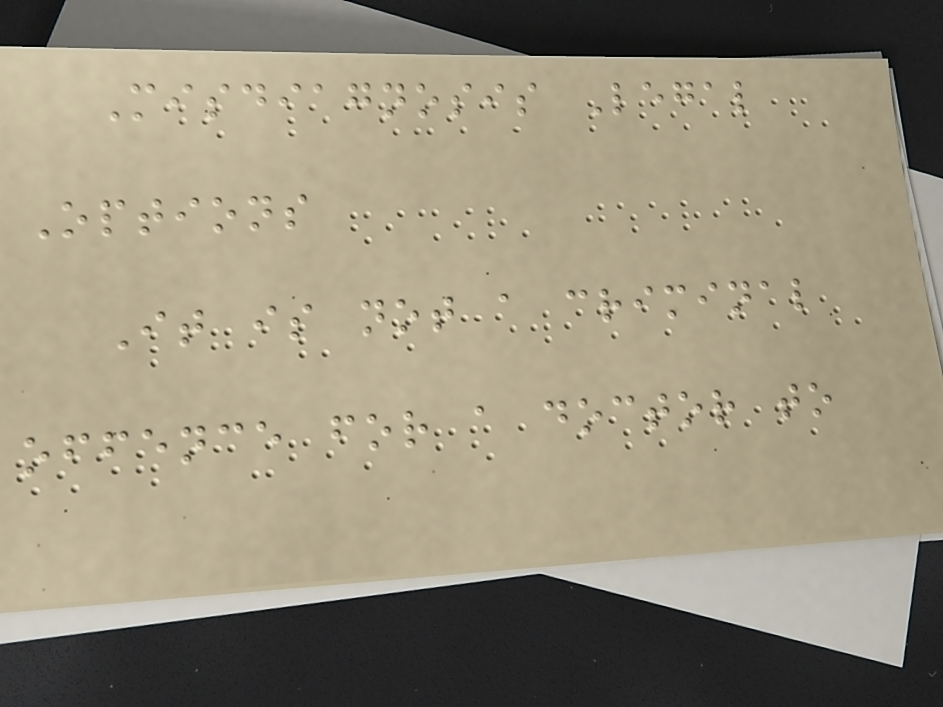Misdiagnosis Legal
Options
It is not a criminal
offence for a doctor to
